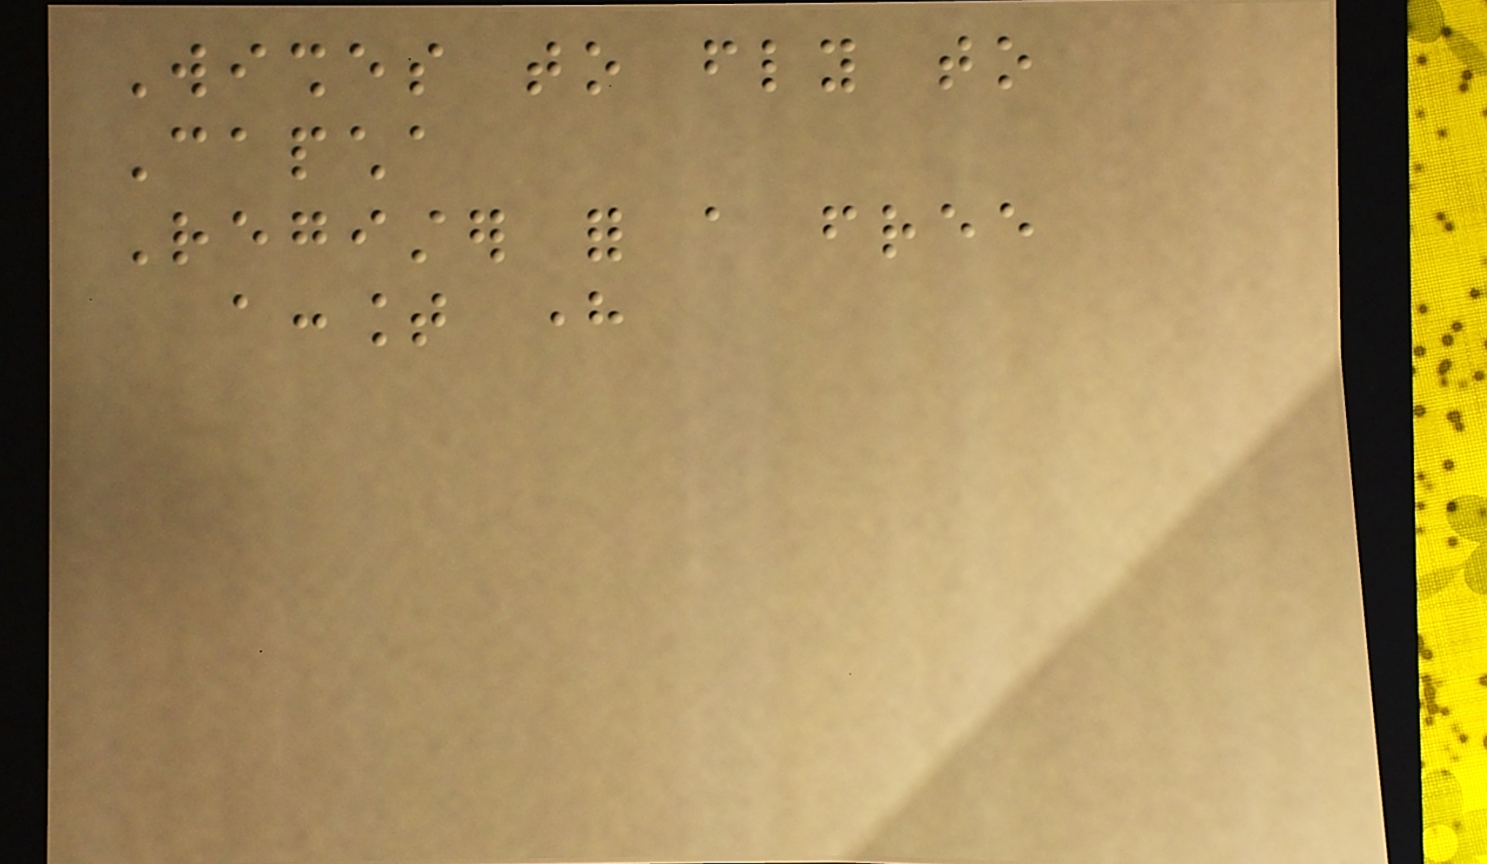Wishes to fly to
Capcha
Register for a free
account here
